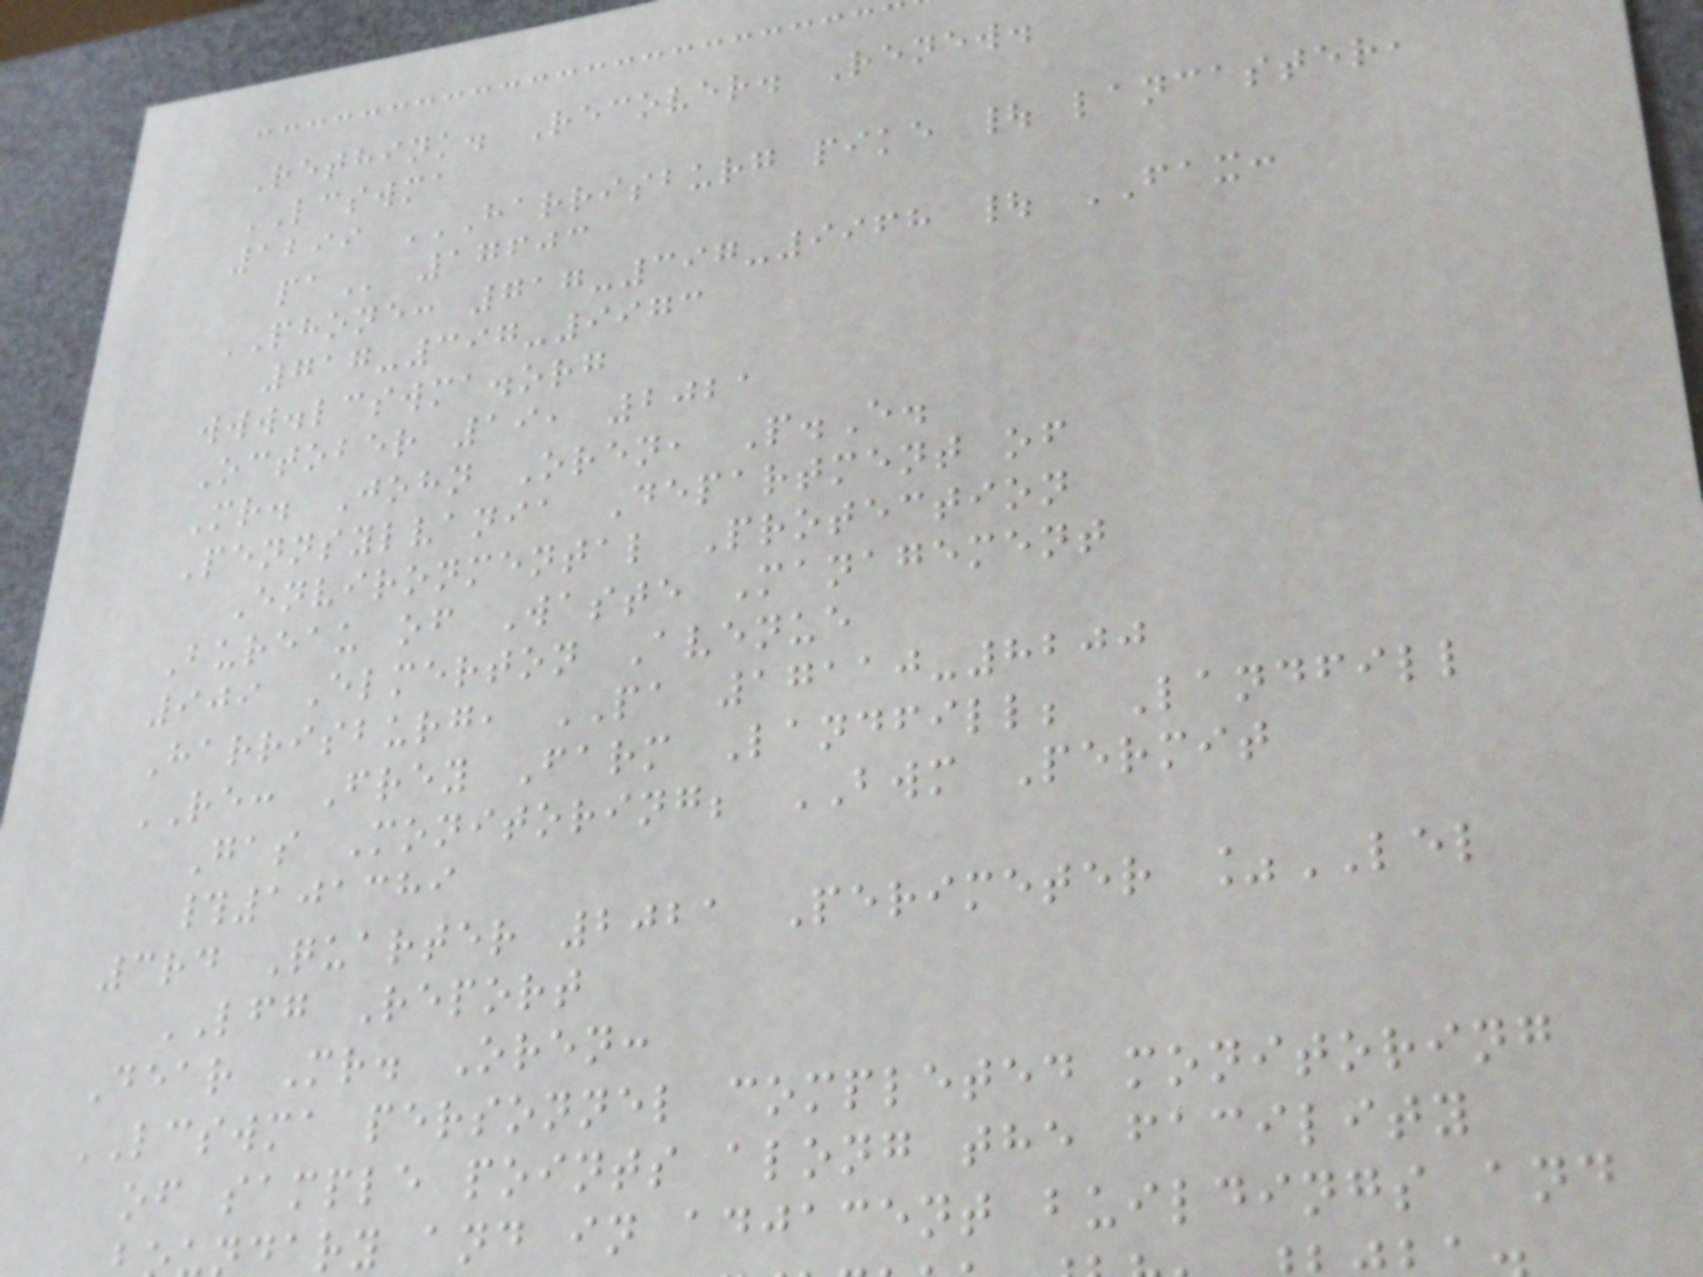Rethink. Recover. Renew.
LCSWMA
1299 HARRISBURG PIKE | LANCASTER,
17603
PHONE: 717-397-9968 | FAX:
717-397-9973
www.lcswma.org
October 19, 2021
Mr. John Oren, P.E.
Pennsylvania Department of
Environmental Protection
Bureau of Waste Management
909 Elmerton Avenue
Harrisburg, PA 17110-8200
RE: Frey Farm Landfill; Landfill
Gas Monitoring; BWM Permit
#101389
3rd Quarter 2021 Perimeter %LEL
LFG Report
Dear Mr. Oren:
LCSWMA personnel completed monitoring
of sample points along the facility
ndary and in adjacent buildings and
